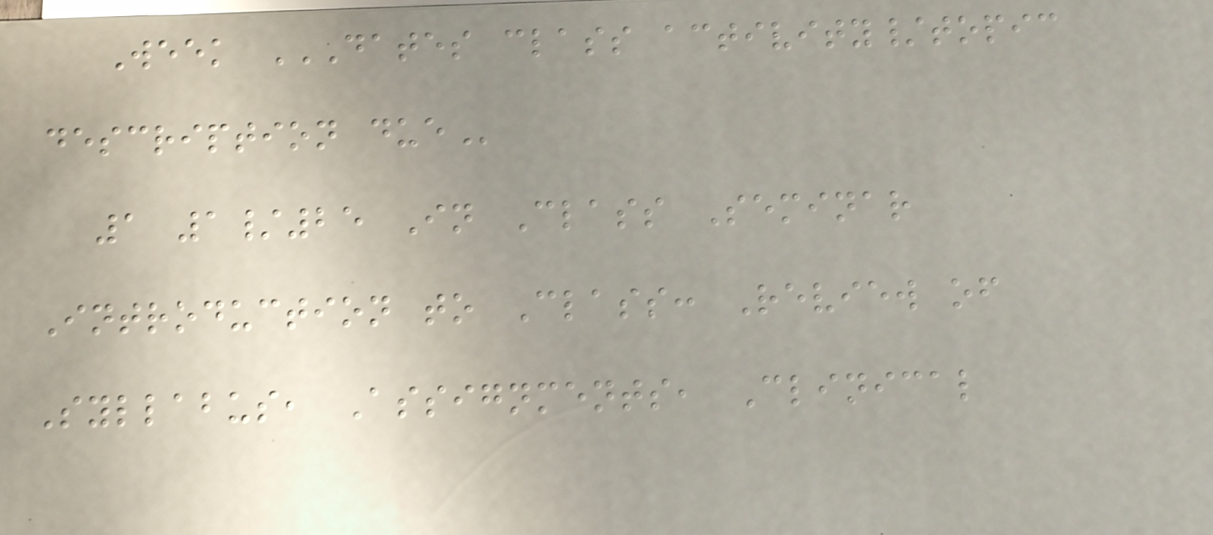Week DATES CLASS ACTIVITY/TOPIC
DESCRIPTION DUE
1 1/25 In Class Seminar
Introduction to Class: Review of
Syllabus, Assignments, Clinical
